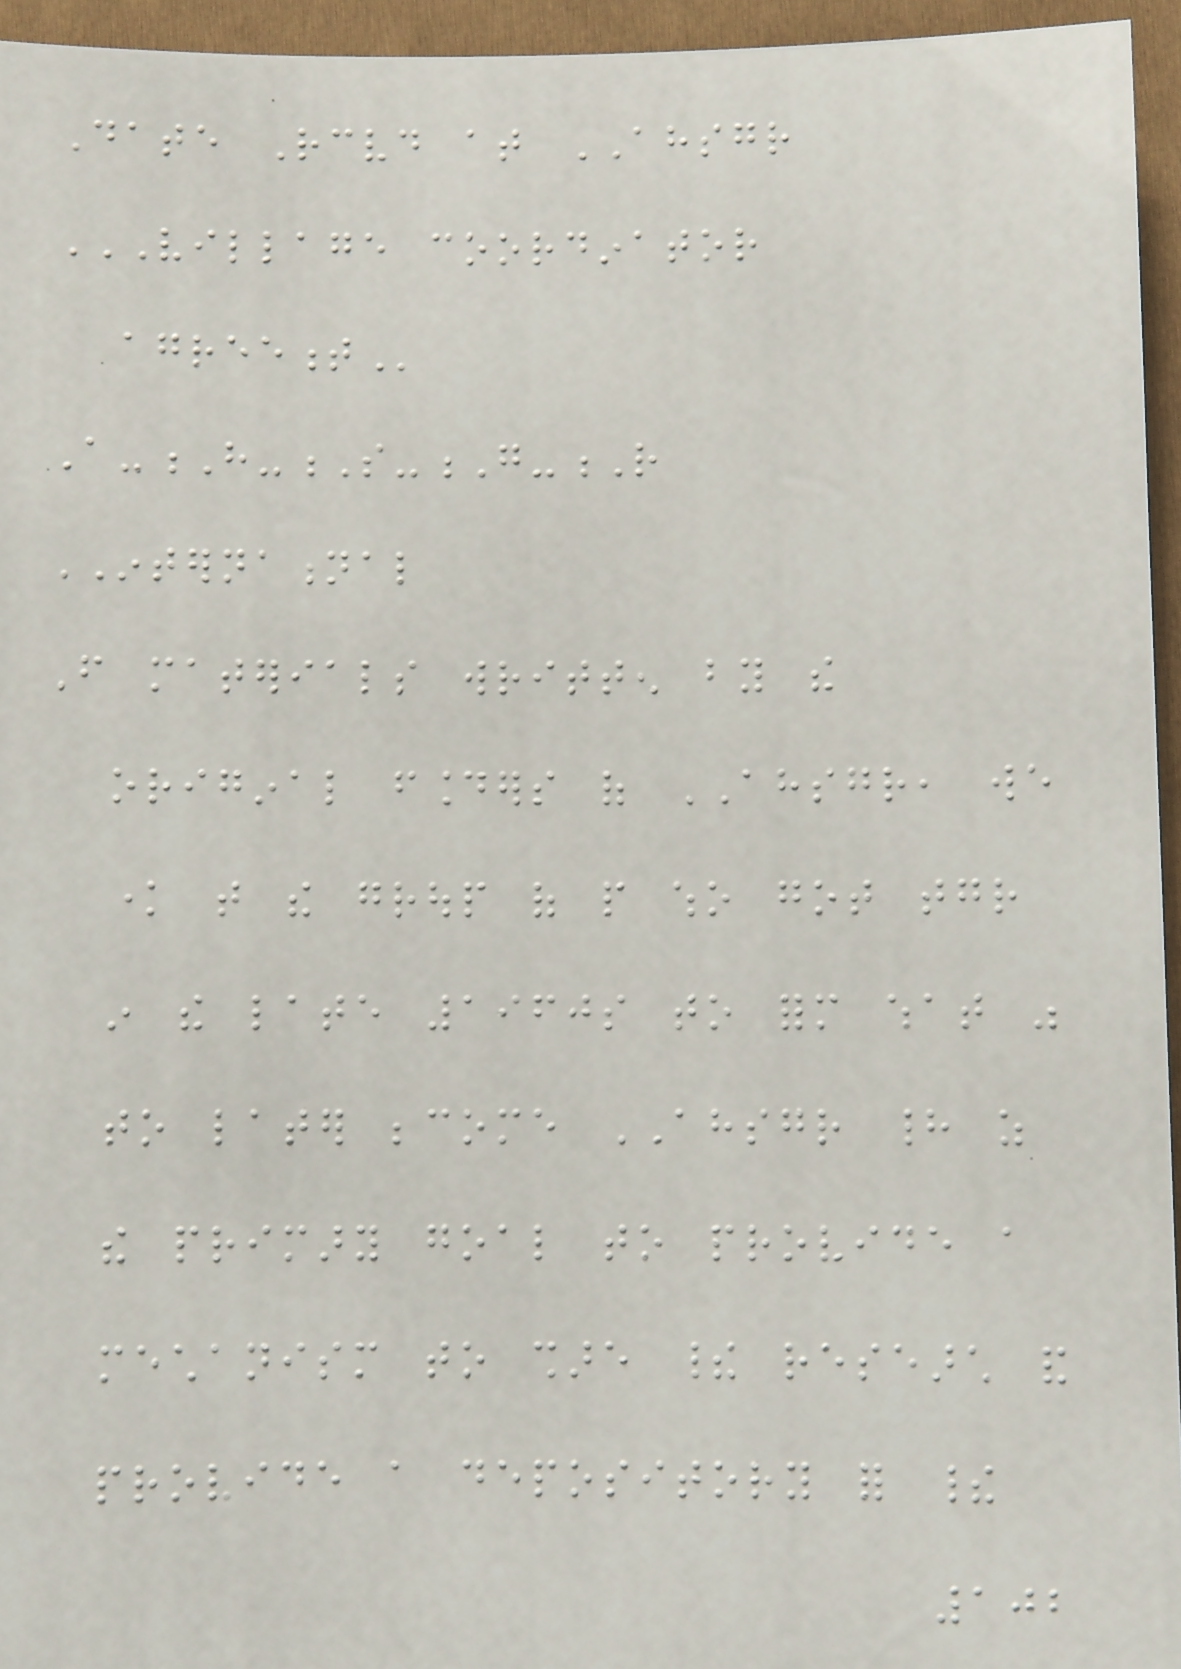Date Received at AHSGR
VILLAGE COORDINATOR
AGREEMENT
A-H-S-G-R
INTERNATIONAL
From materials written by the
original founders of AHSGR, we
know that the group of people who got together
in the late 1960s to form what was
to later become AHSGR had as
the primary goal to provide a
mechanism to share their research and
provide a depository for their
102
